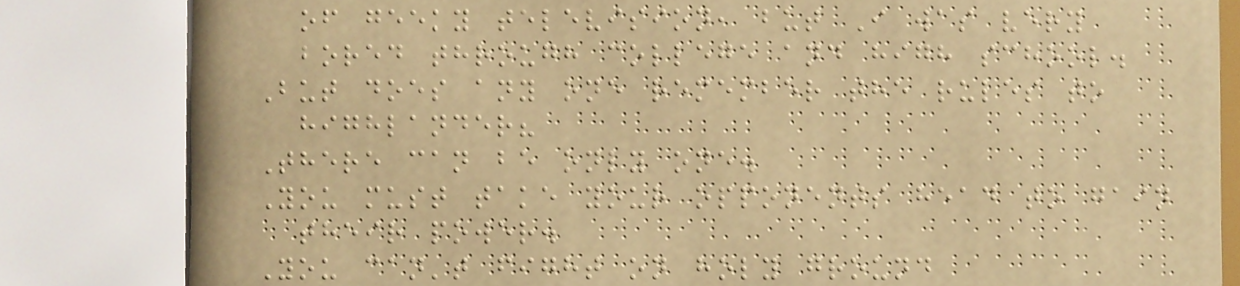of geeky television, but I was very
bored through college and high school.
But does any one remember the rules to
highlander?
There can be only one.
You must take your opponents head to gain
their power.
You can't fight on holy ground
